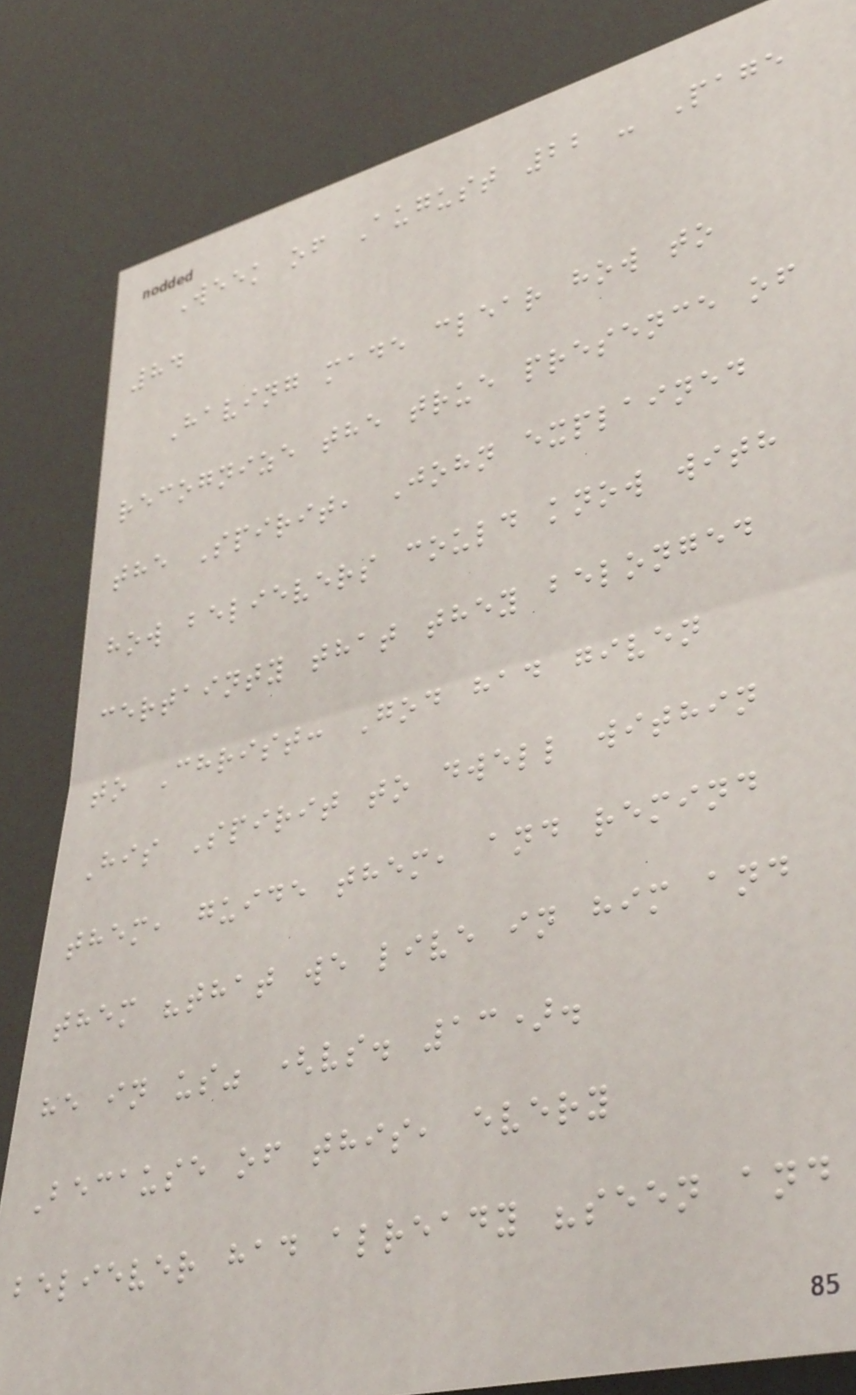Week of August 22 - Page
84
Having made clear how to
recognize the true presence of
the Spirit, John explained
how believers could know with
certainty that they belonged
to Christ: God had given
His Spirit to dwell within
them, guide them, and remind
them "that we live in him and
he in us" (vs. 13).
Because of this, every
believer had already "seen and
